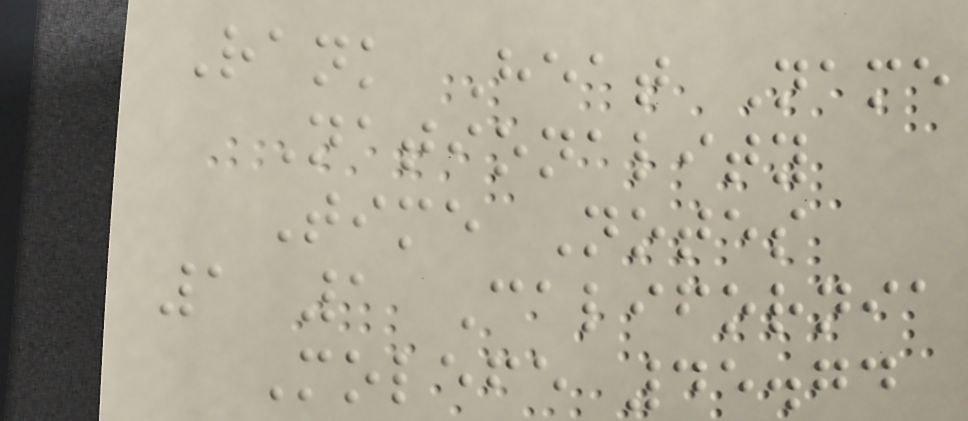Rank Heat Name
Nationality
Time Notes
1 1 California
Molefe 45.74
